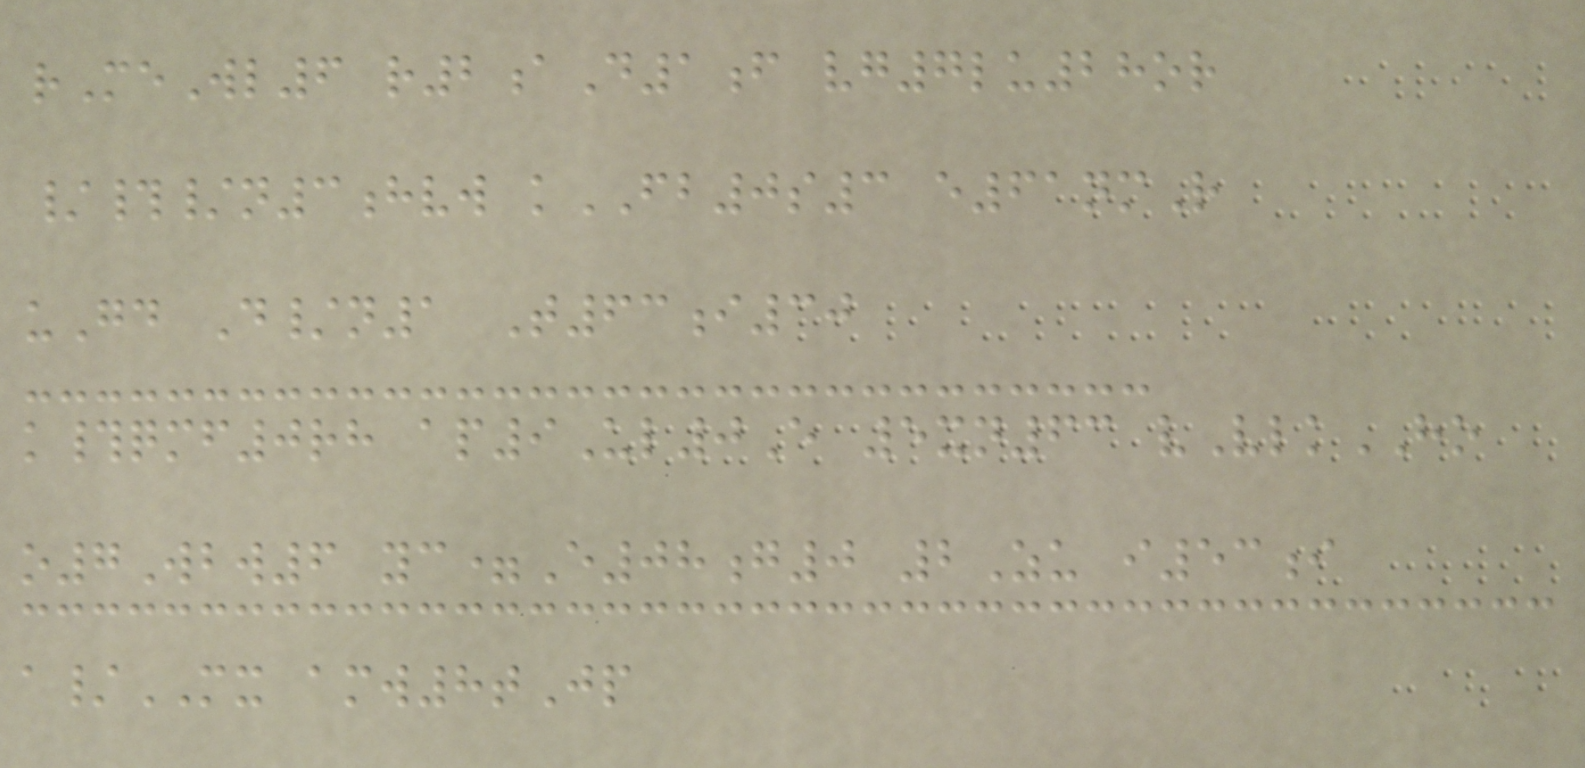rMeWl6 r2aD1f vg7lu28or
/#/n3hvw kFB0s3 e61nmR
uGd D/n1 T63i30
k#qmf0rh ap9Ul0E 5xn63 vVlkHO
o7Wbw6 yc=E08g0 2Zu i53i
a/MX amw8tJp
